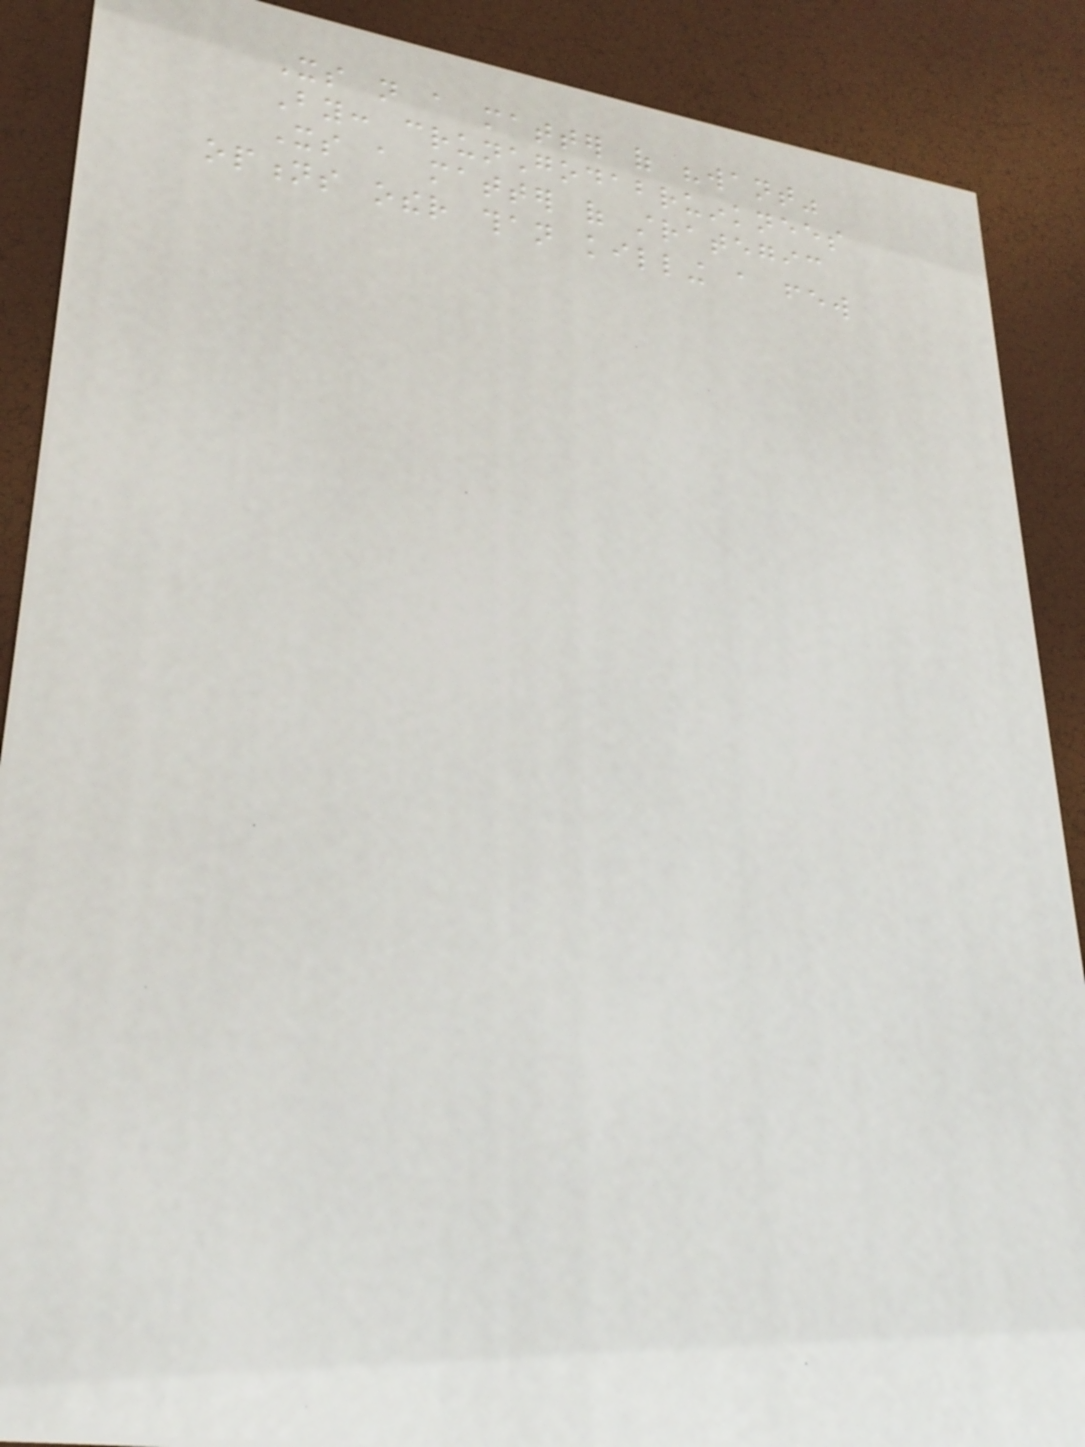Its not a matter of "want"
By: crunchgodabruinknees
Its a matter of strategic
options other than killing a few
